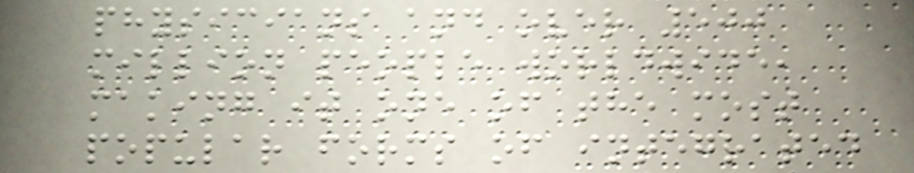physicians and over 500
million people worldwide,
making it one of the most
popular forms of integrated
